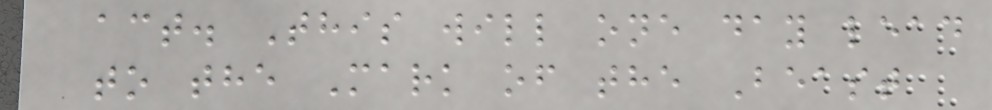act. This will one day lead
to the Mark of the Beast
